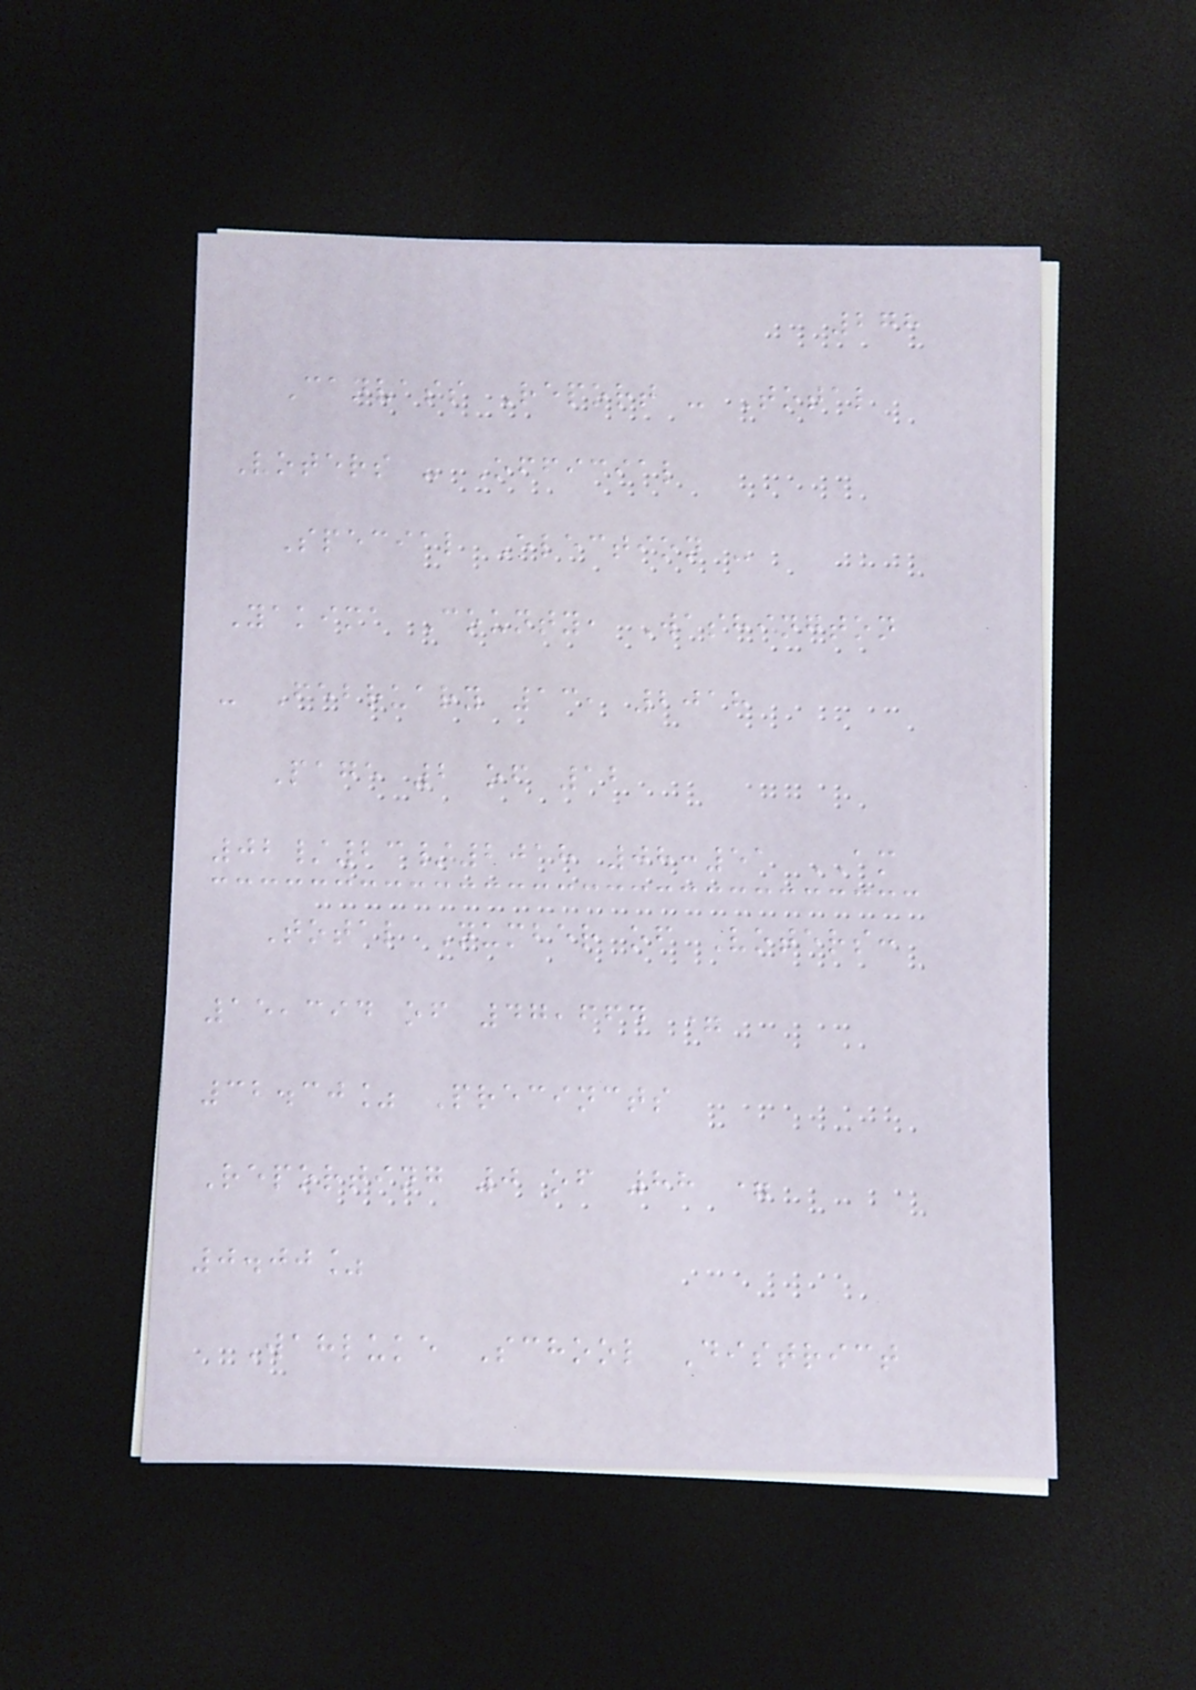278
Canvass Report - Total
Voters - Official
Special Election -
Yakima County, Washington
- February 13, 2018
Page 2 of 12
02/23/2018 08:51 AM
Total Number of Voters:
15,394 of 47,664 =
32.30% Precincts
Reporting 0 of 88 =
0.00%
Wahluke School District
